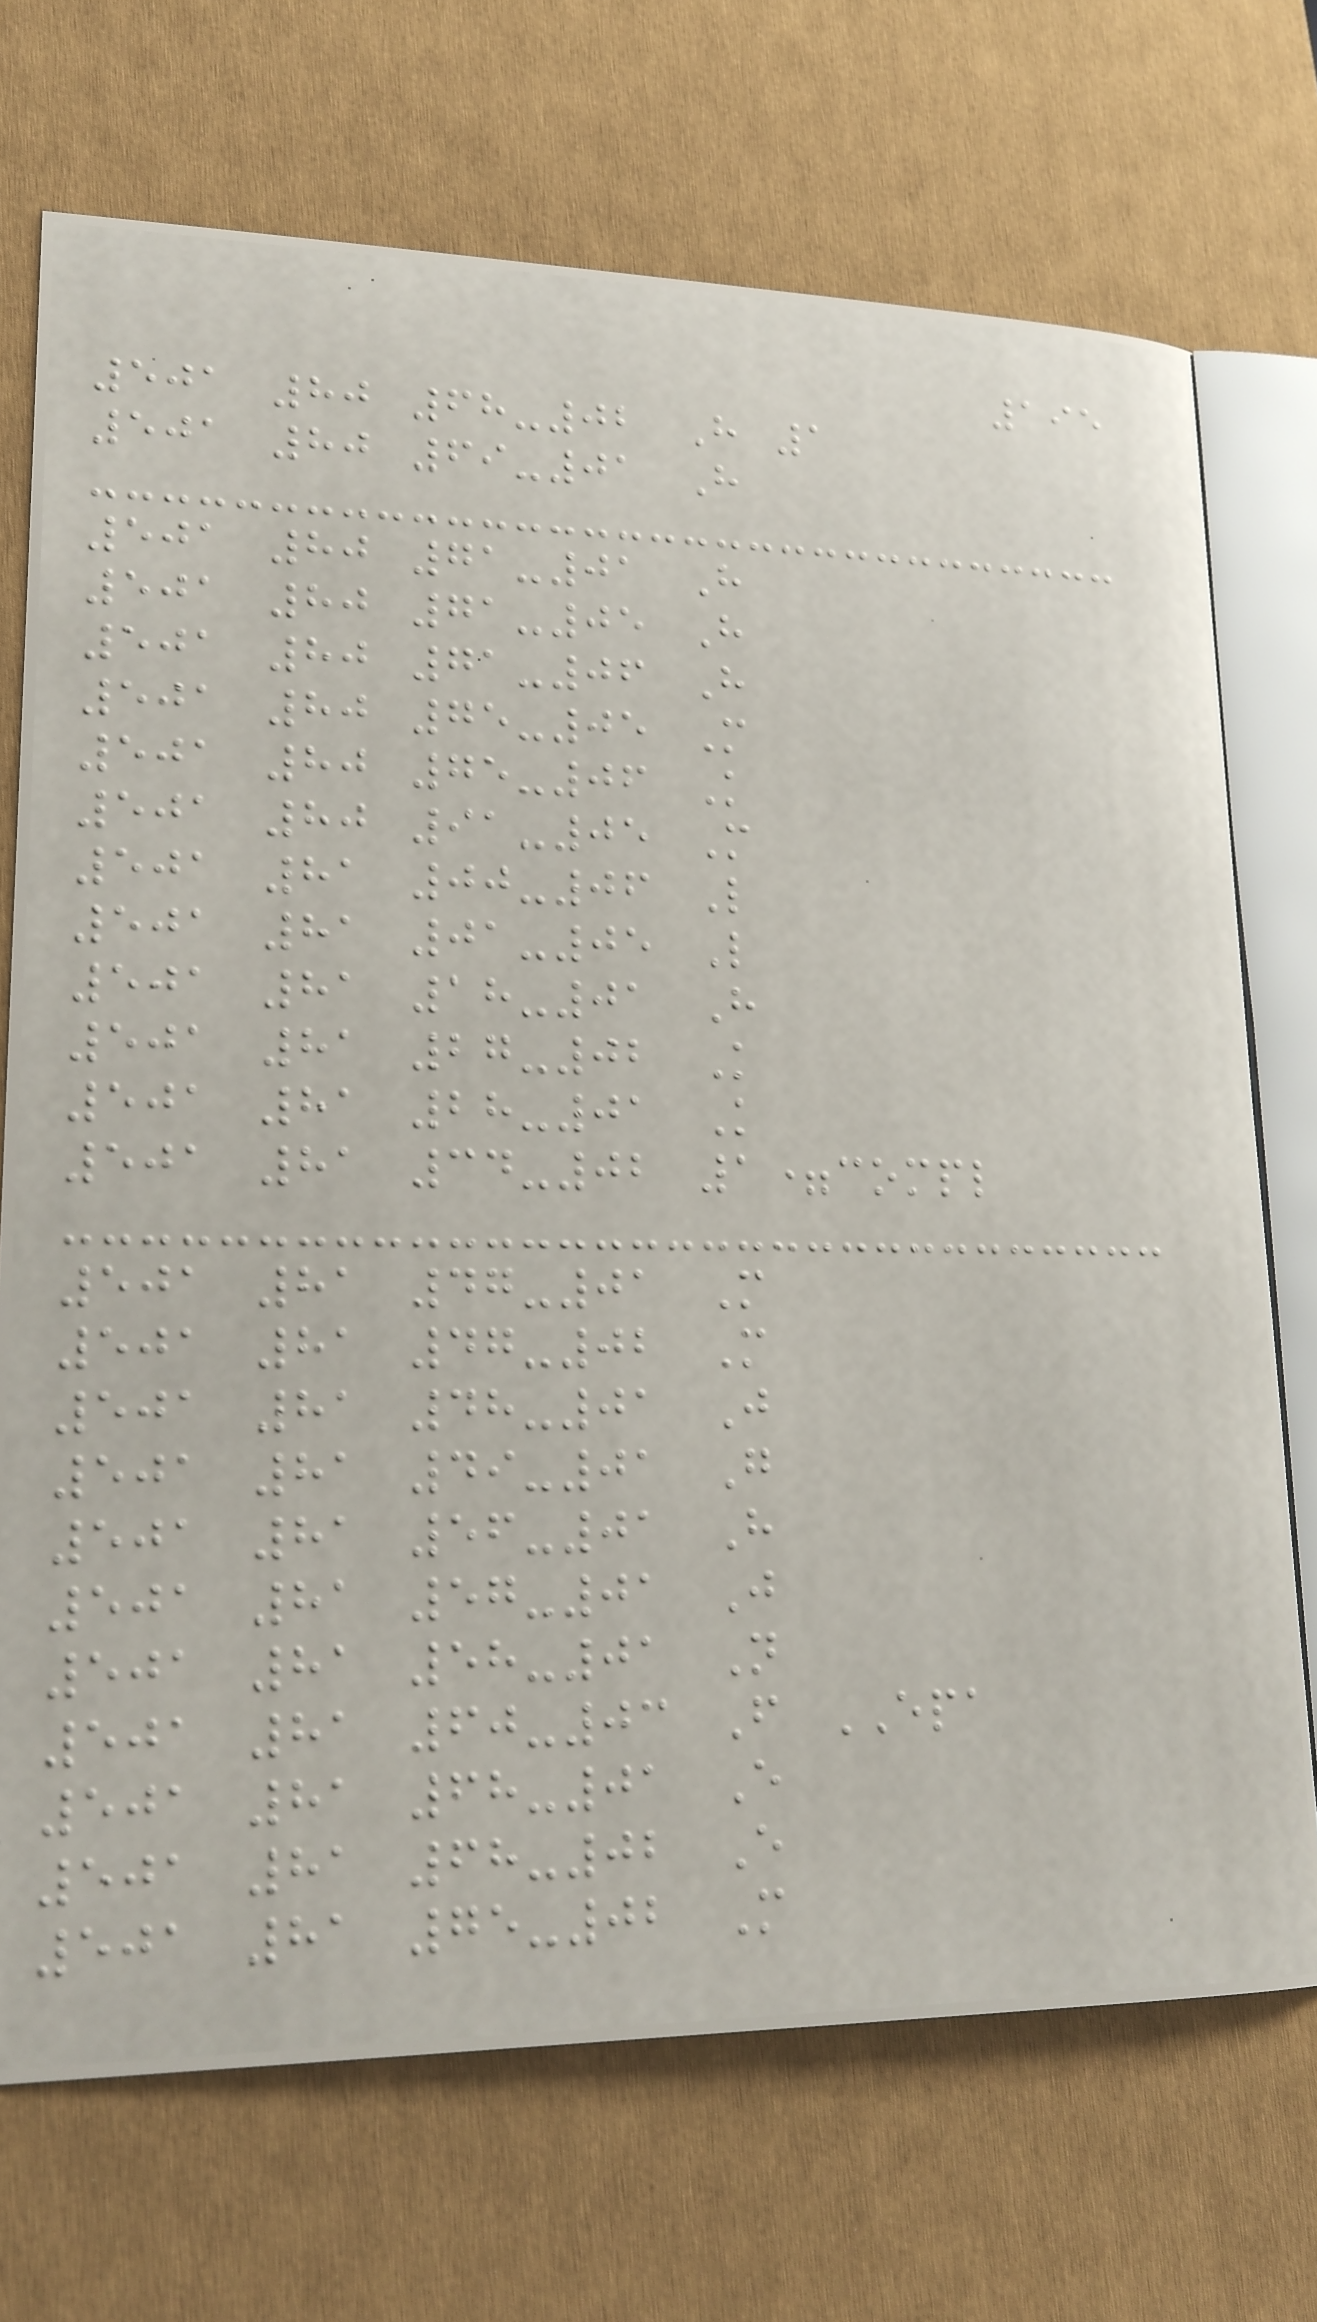195
501 80 68-02 H 1
501 80 69-01 H
501 80 71-01 H
501 80 71-05 H
501 80 71-06 H
501 80 75-05 M
501 80 75-06 K
501 80 91-05 M
501 81 00-06 L
501 81 01-05 L
501 81 18-01 H
501 81 27-02 K
501 81 28-01 K
501 81 34-02 1=compl
501 81 47-01 M
501 81 47-02 M
501 81 48-01 J
501 81 49-01 G
501 81 56-01 H
501 81 57-01 J
501 81 58-01 N
501 81 60-03 F EPA
501 81 68-01 E
501 81 68-02 E
501 81 75-02 M
